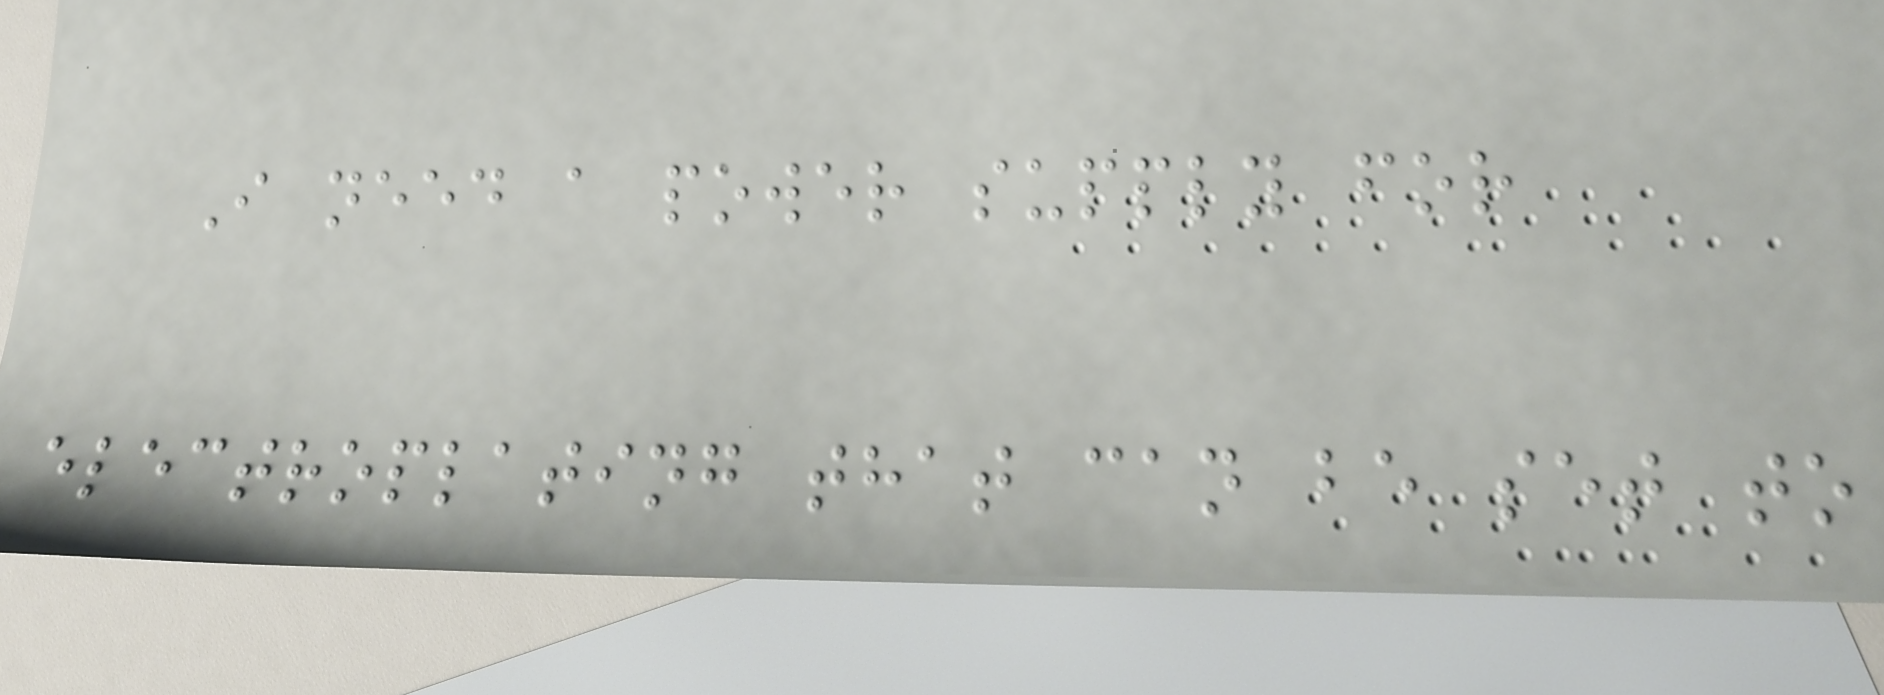I need a power supply for
electroplating that can be set to
